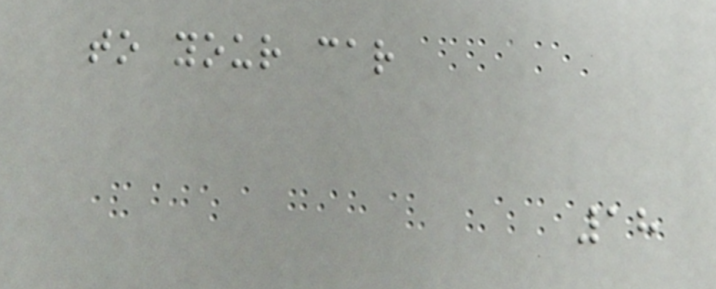to your car
18
